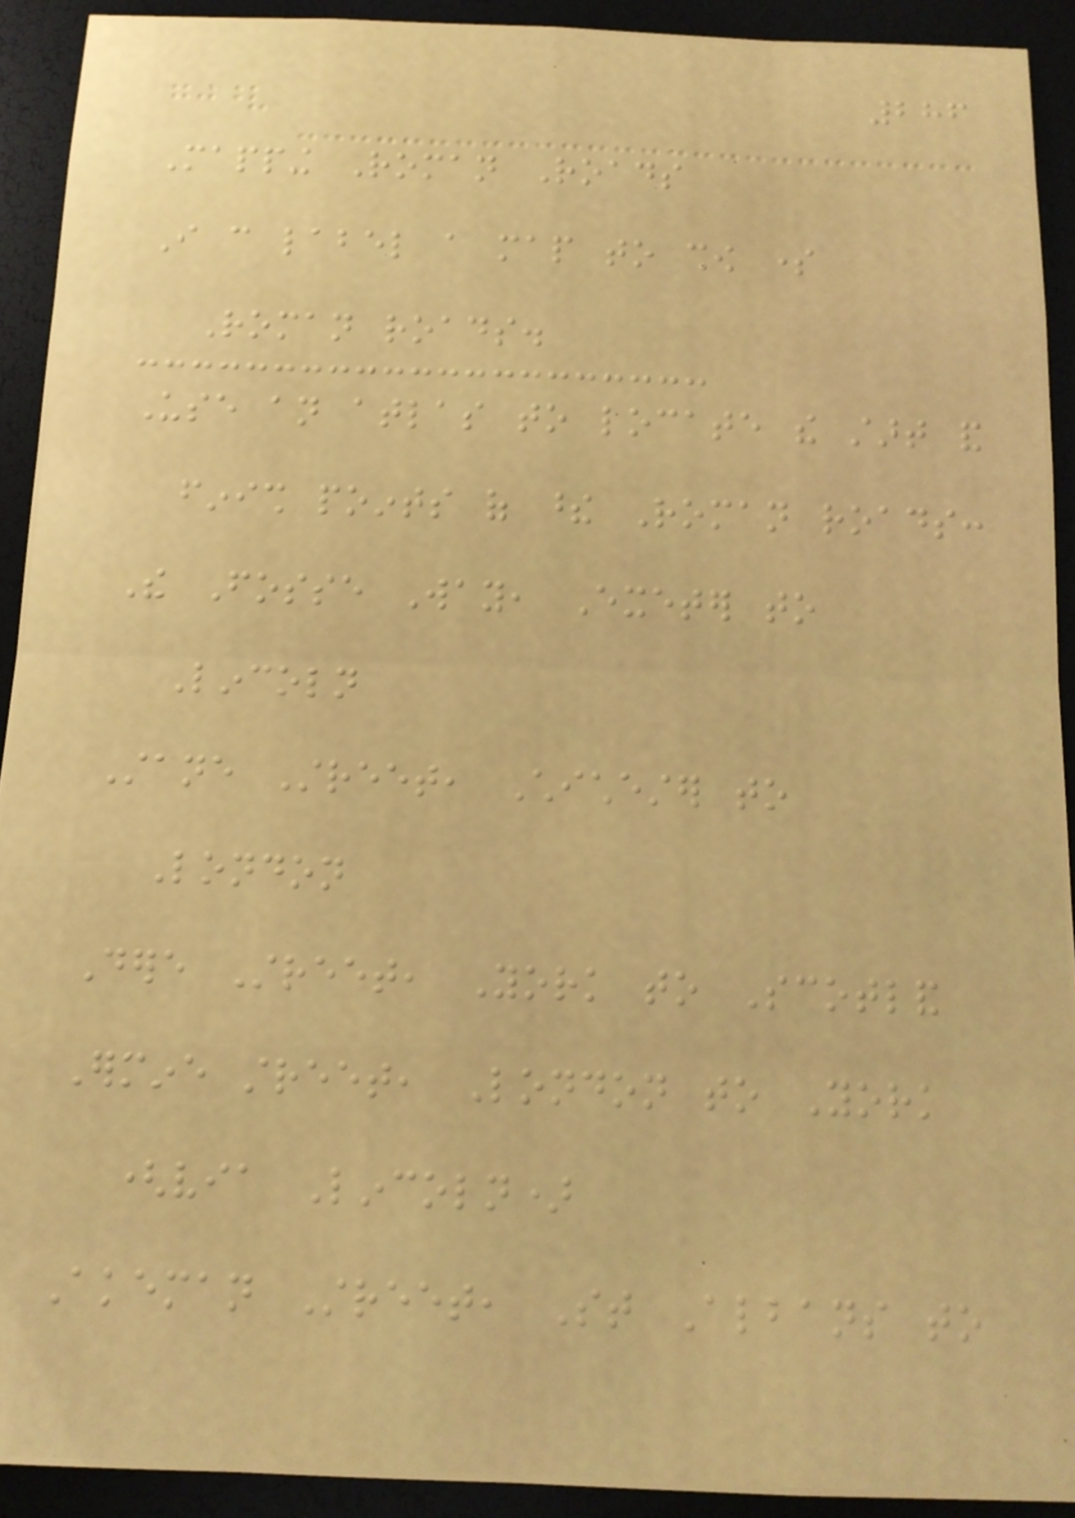286
Mapping Roman Roads
I can label a map to show some
Roman roads.
Use an atlas to locate the start and
finish points of these Roman roads:
The Fosse Way, Exeter to
Lincoln
Stane Street, Chichester to
London
Dere Street, York to Scotland
Ermine street, London to York
(via Lincoln)
Akeman Street, St Albans to
